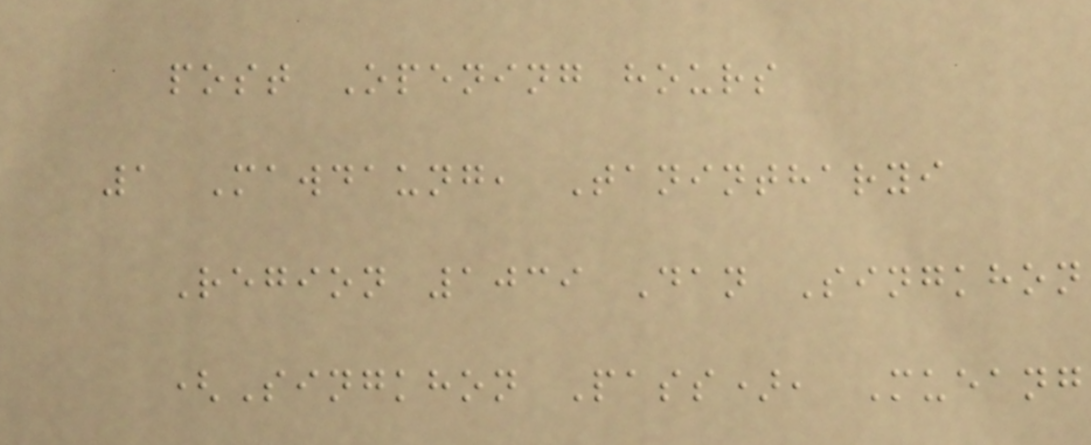post Opening hours
1 Mawdaung, Tanintharyi
Region 1039 Dan Singkhon
(Singkhon Pass), Mueang
